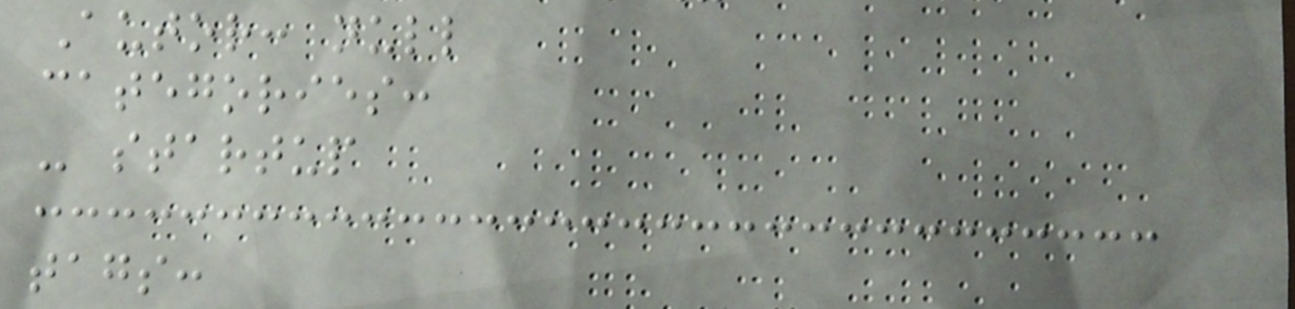Autor: null
categories:
- startup
tags:
